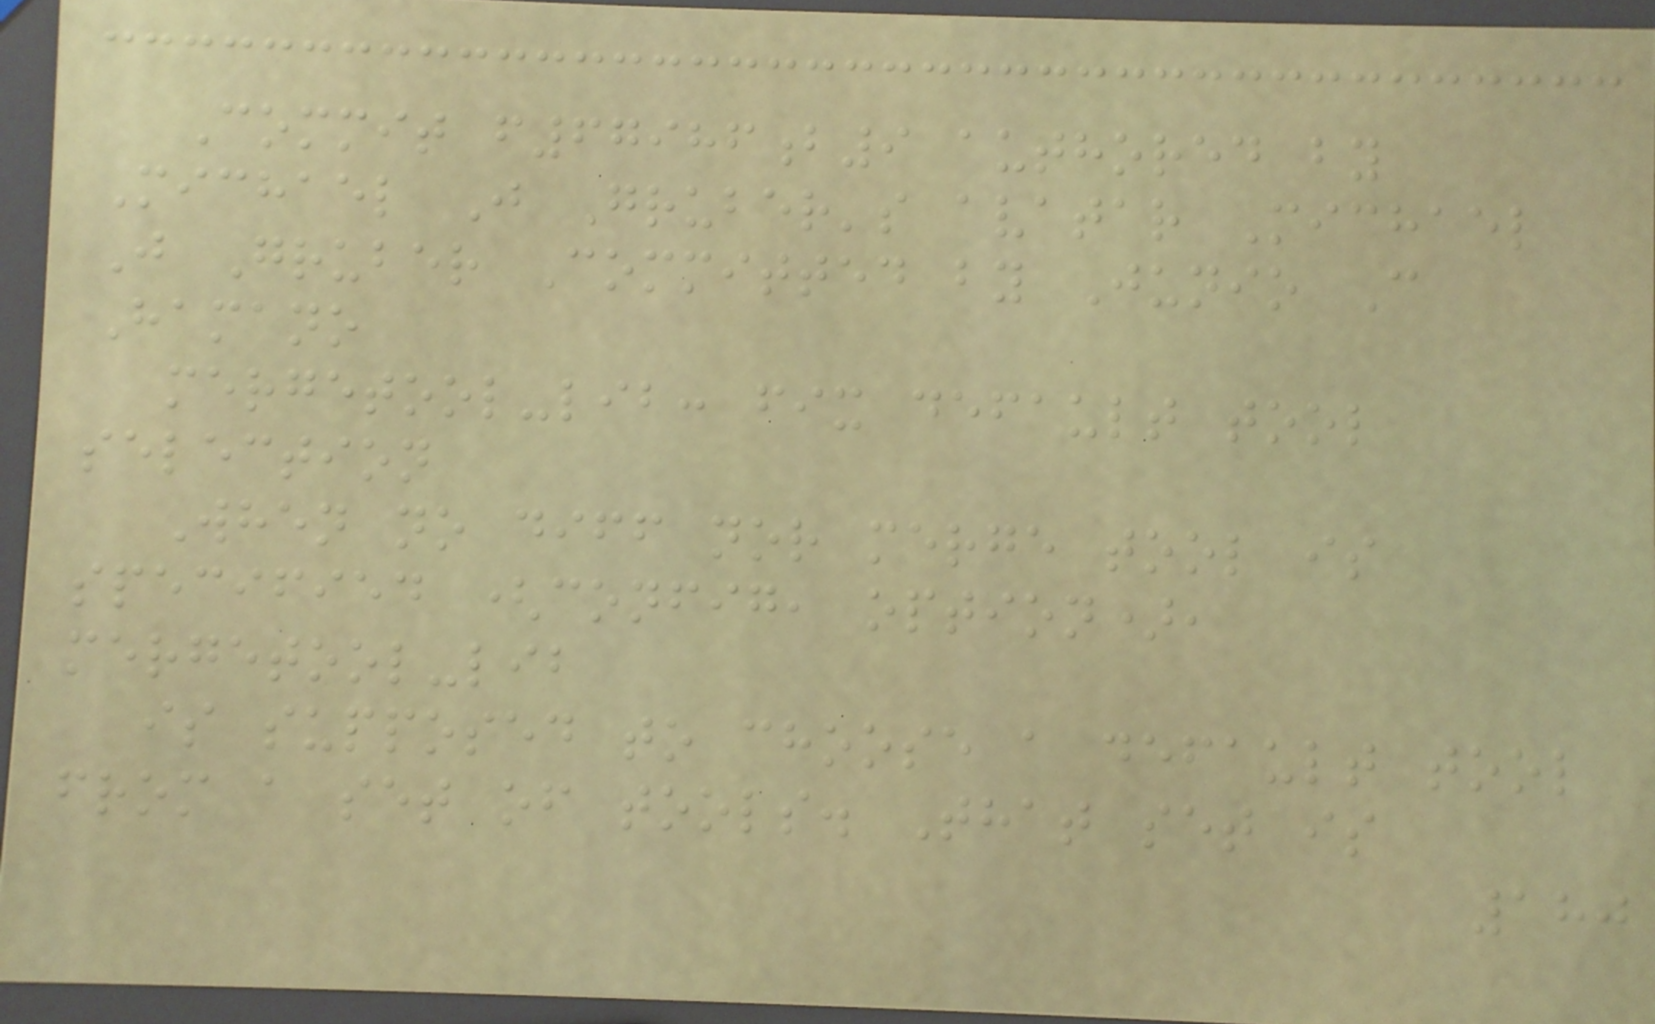Commit f67986b9 authored by
Michael J Gruber's avatar Michael
J Gruber Committed by Junio C
Hamano
mergetool-lib: fix default tool
selection
When no diff nor merge tool is
specified (config, option),
mergetool-lib
is supposed to choose a default tool
from a set of tools. That set is
180
